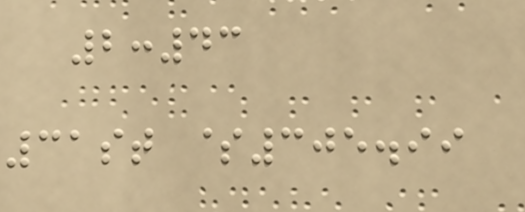2:43
31st $305.99
